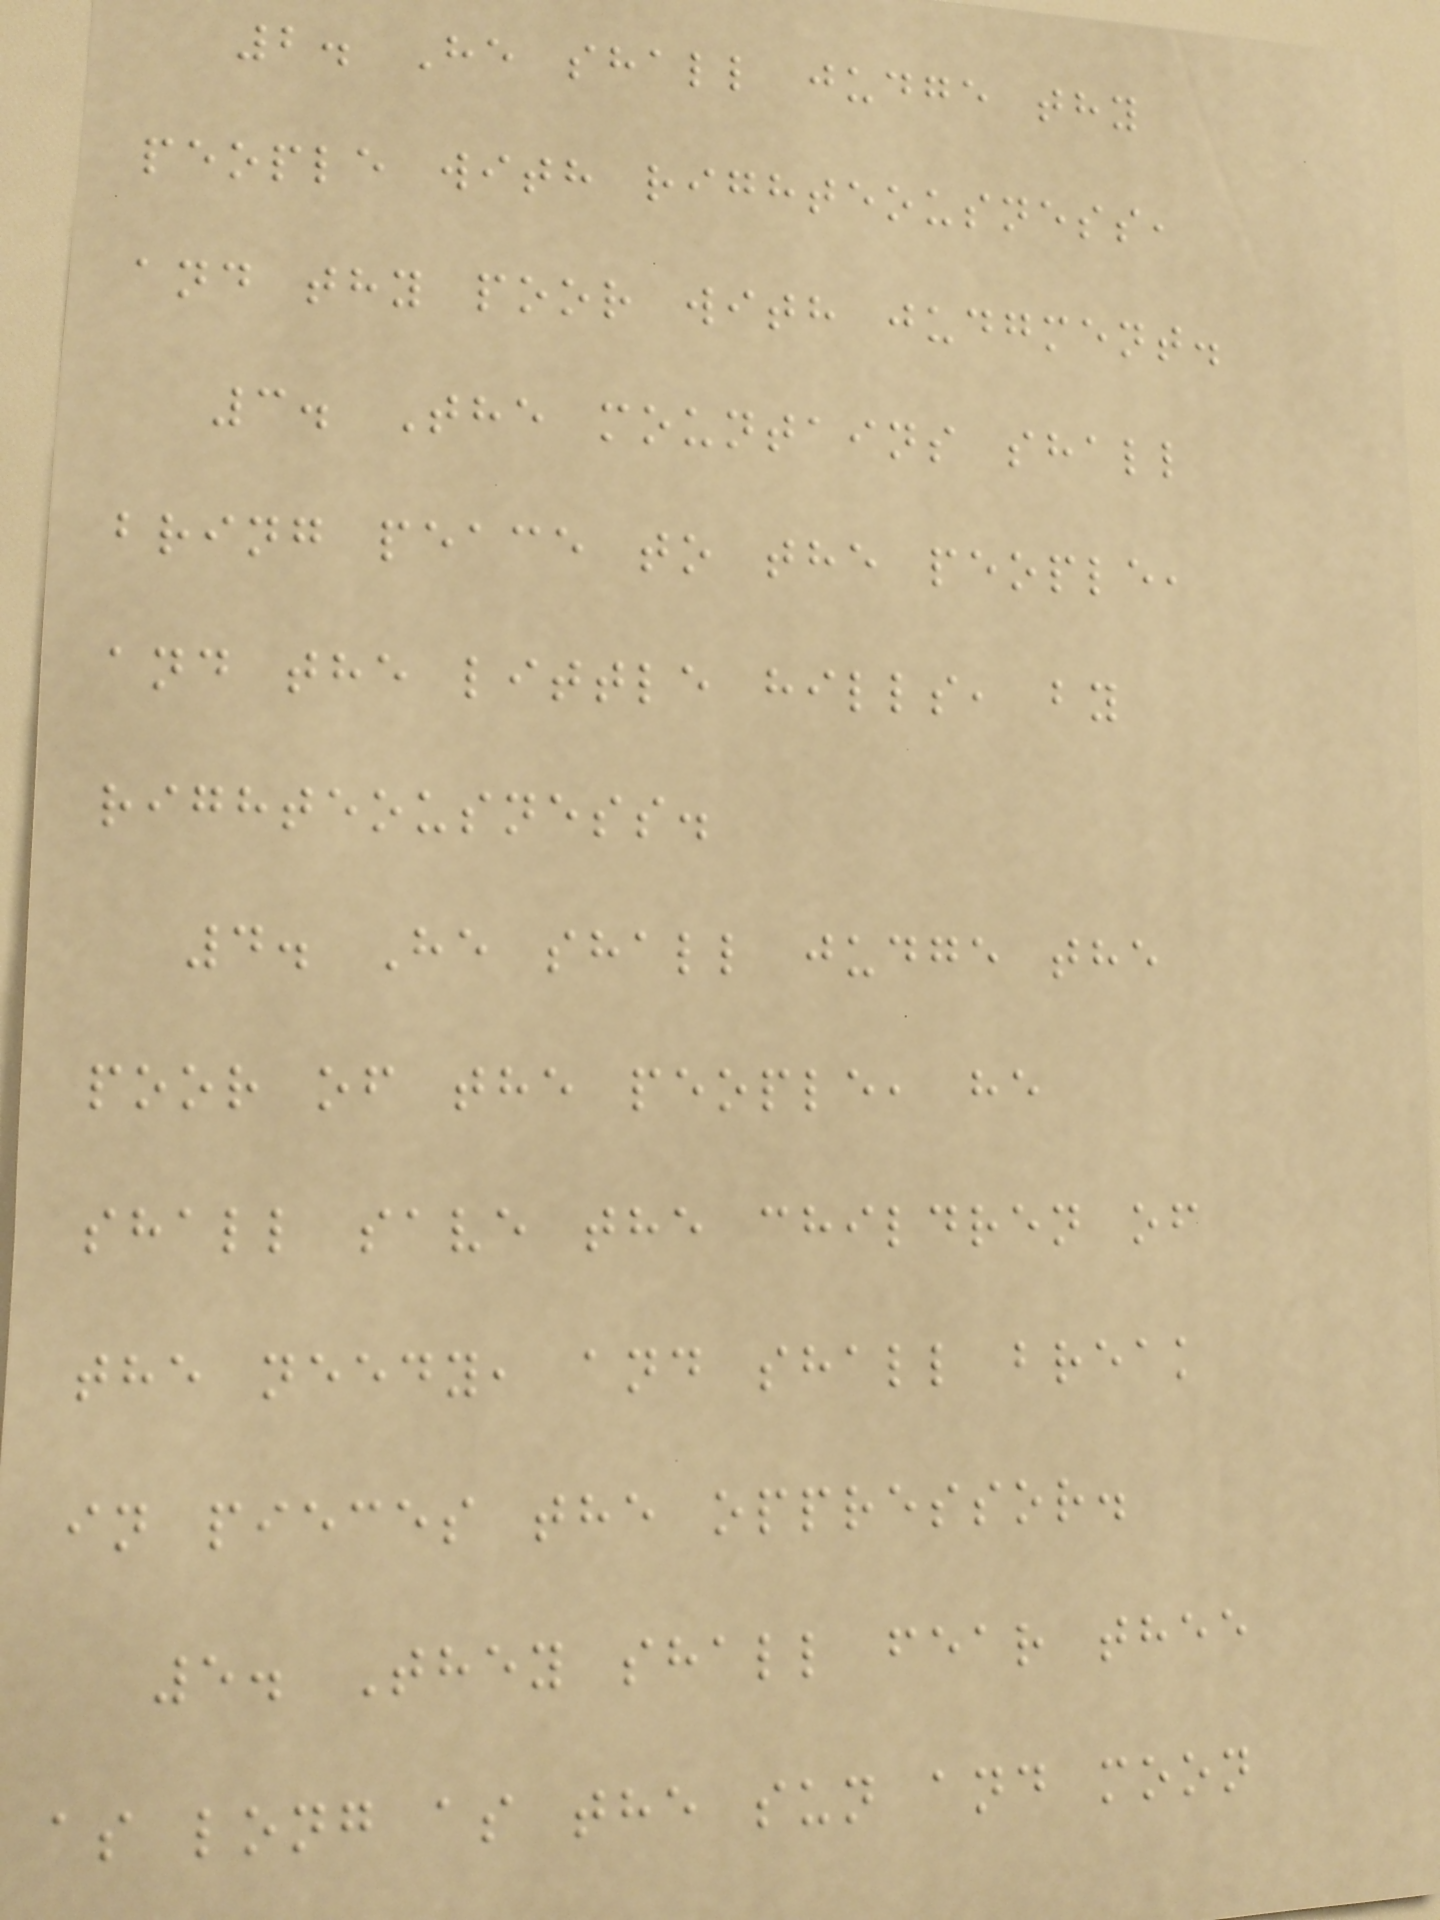2. He shall judge thy
people with righteousness,
and thy poor with judgment.
3. The mountains shall
bring peace to the people,
and the little hills, by
righteousness.
4. He shall judge the
poor of the people, he
shall save the children of
the needy, and shall break
in pieces the oppressor.
5. They shall fear thee
as long as the sun and moon
